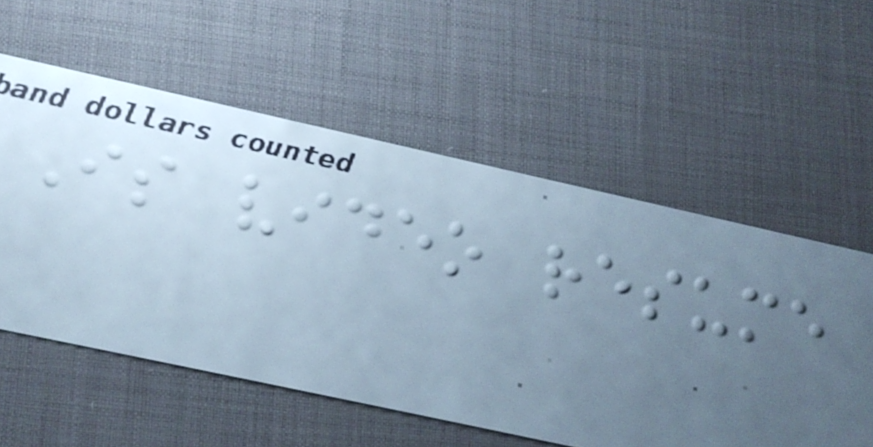Is video resume
